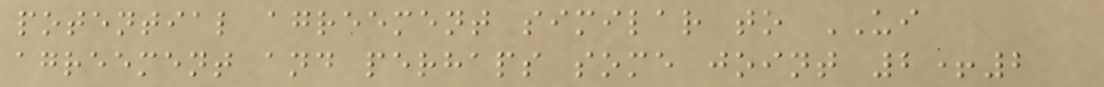potential agreement similar to UI
agreement and perhaps some joint 2+2
